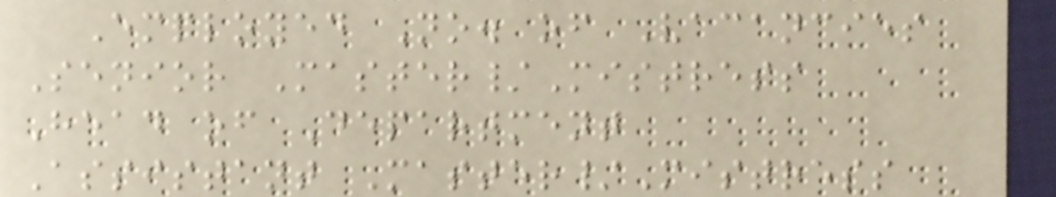Employed No. of Vacancies
Senior Master/Mistress
Head of Department
Assistant Master/Mistress
